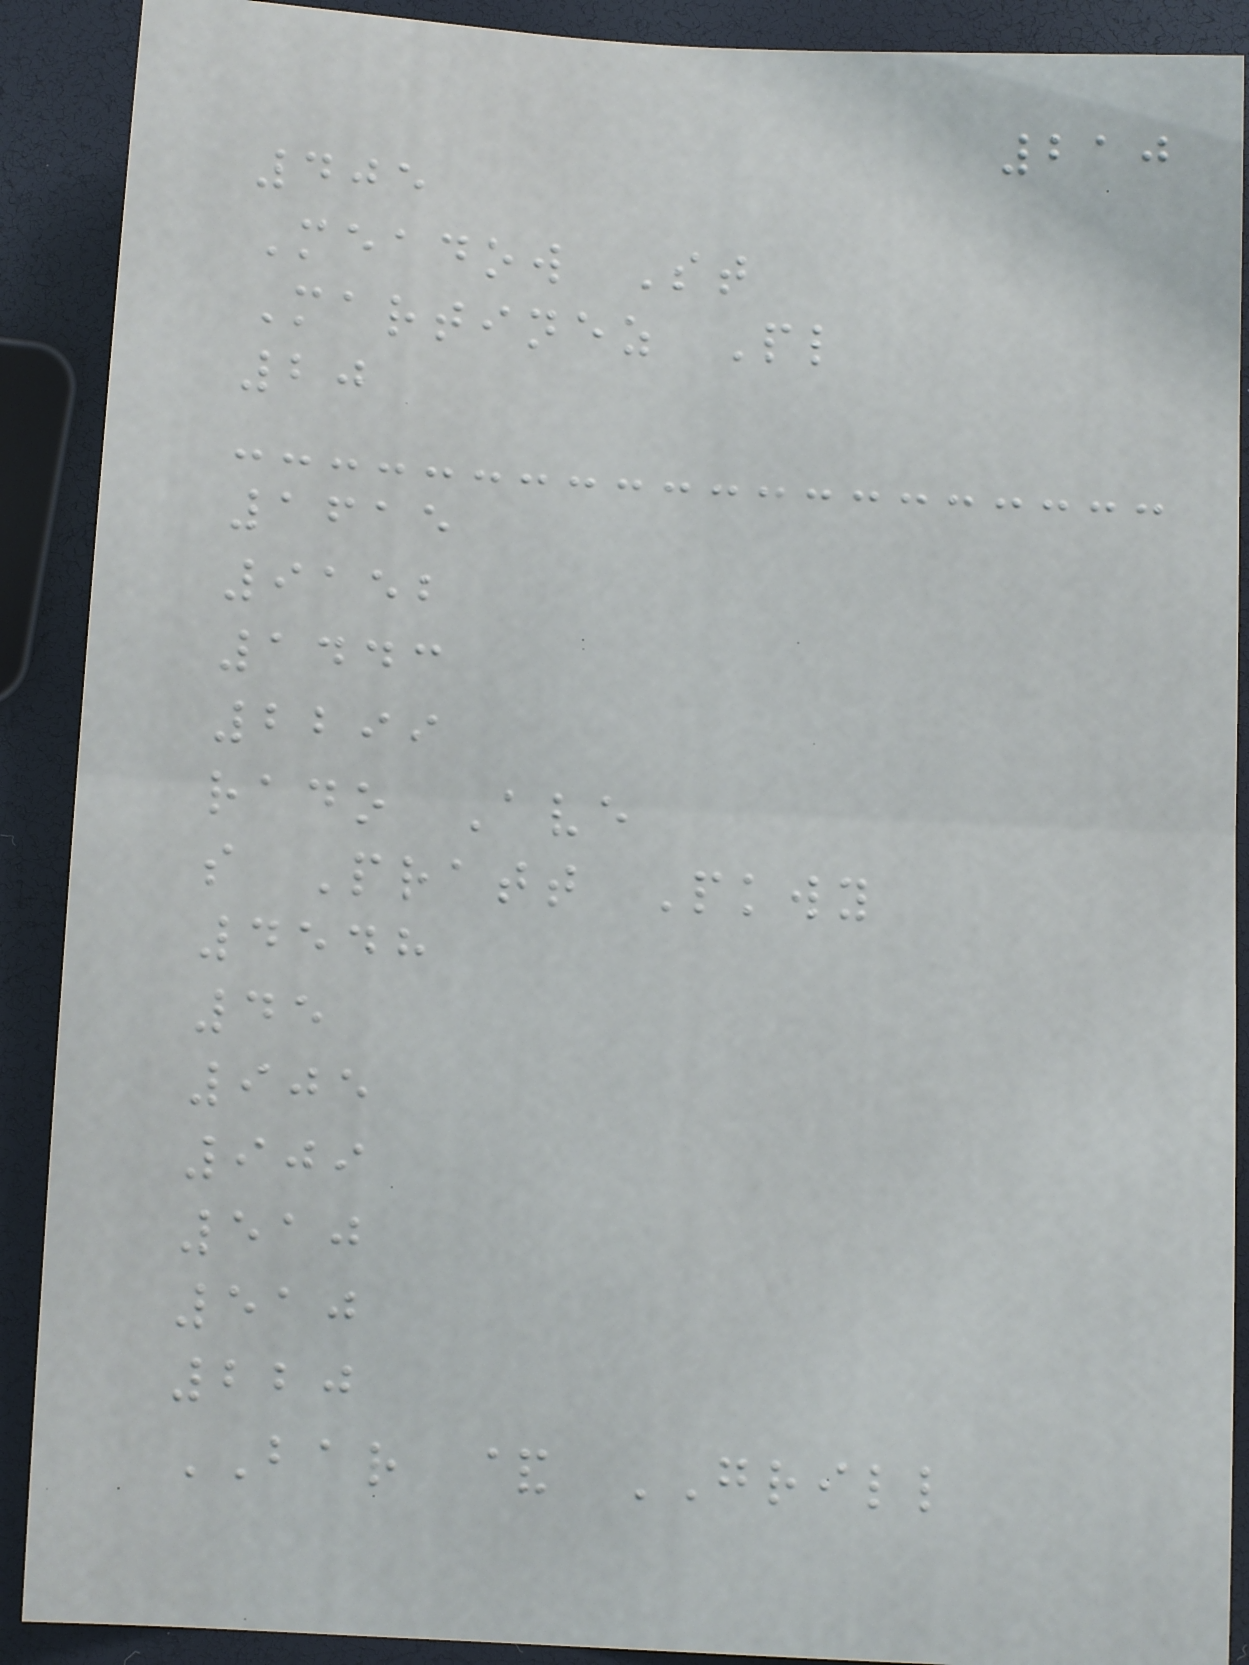210
405
Meadow St
Martinez Pl
20
1615
9152
1443
2299
rado Ave
s Pratt Pkwy
4548
45
905
909
510
510
220
BAR & GRILL
